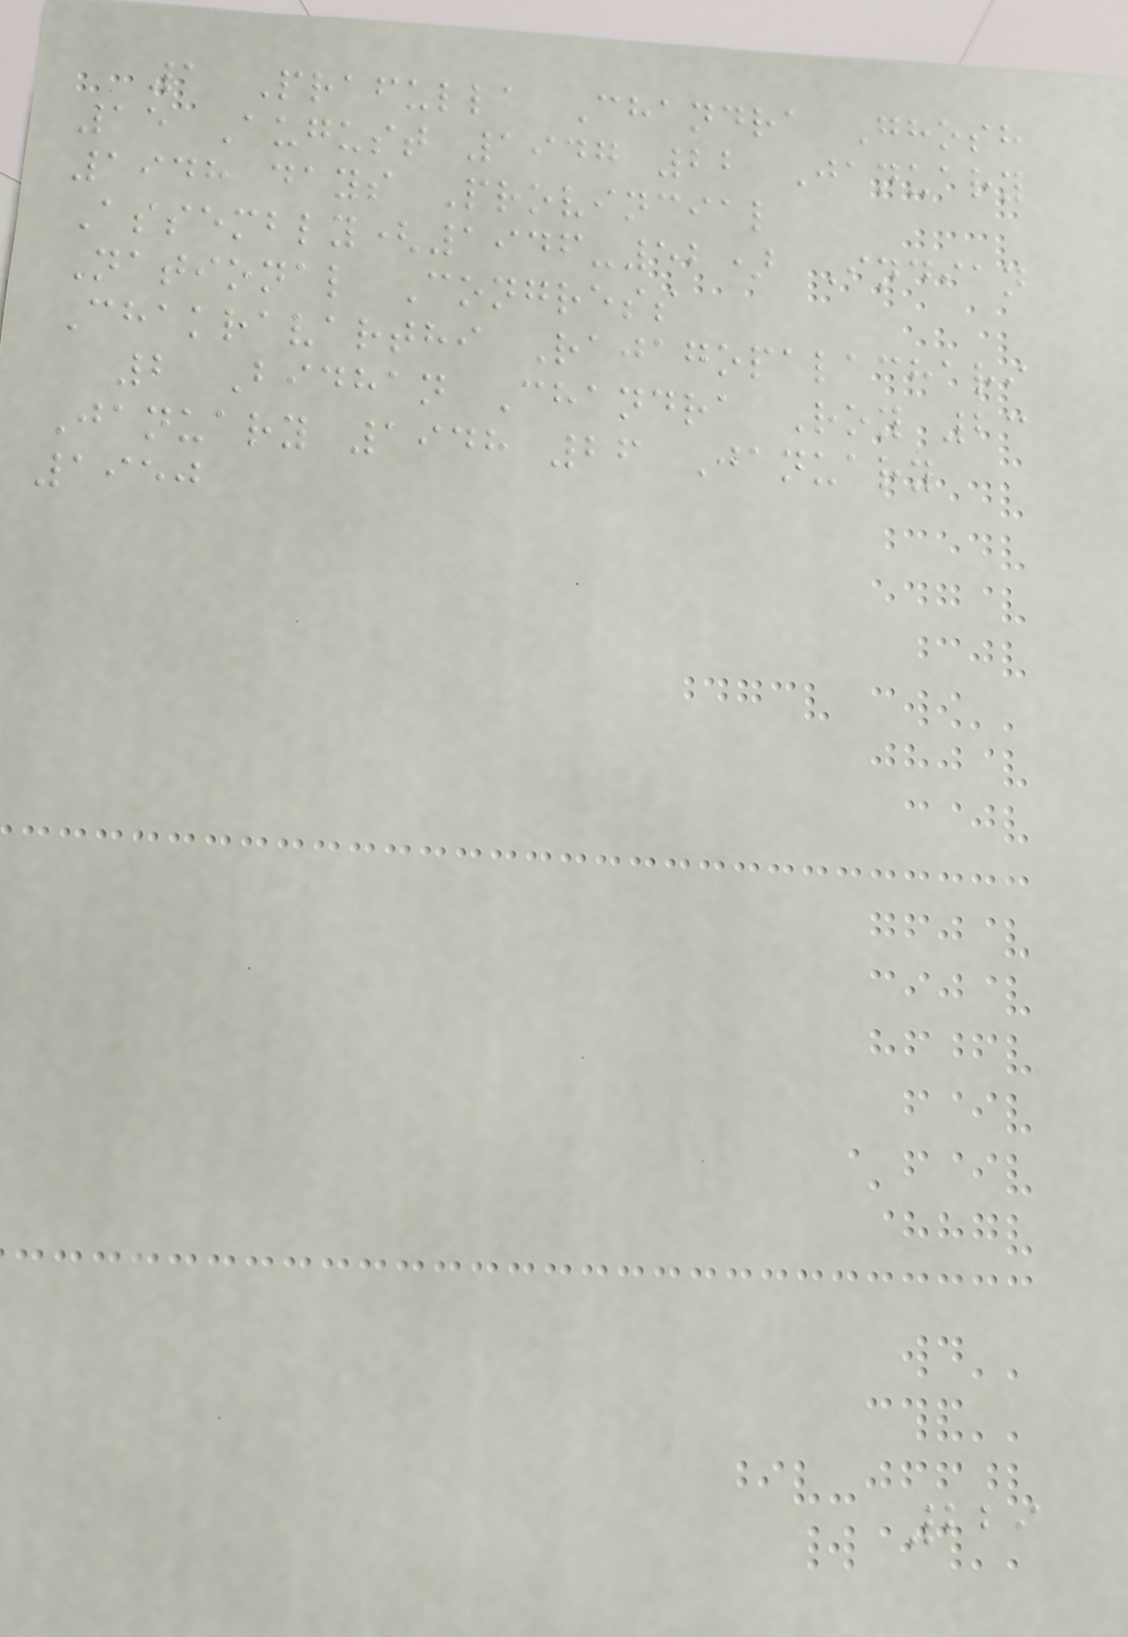1 Prafulla Chandra Ghosh
15 August 1947 22 January
1948 days Provincial
Assembly(1946-52) Indian
National Congress
Chakravarthi Rajagopalachari
2 Bidhan Chandra Roy 23
January 1948 26 January
1950
229
